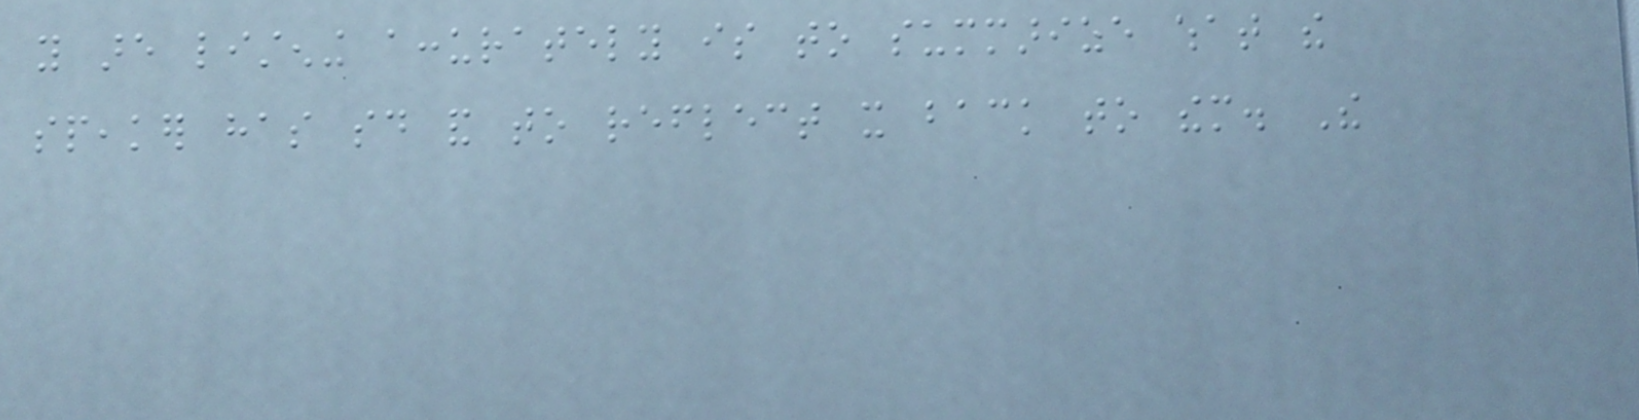you are listening accurately is to summarize what the
speaker has said and to reflect it back to them. The
